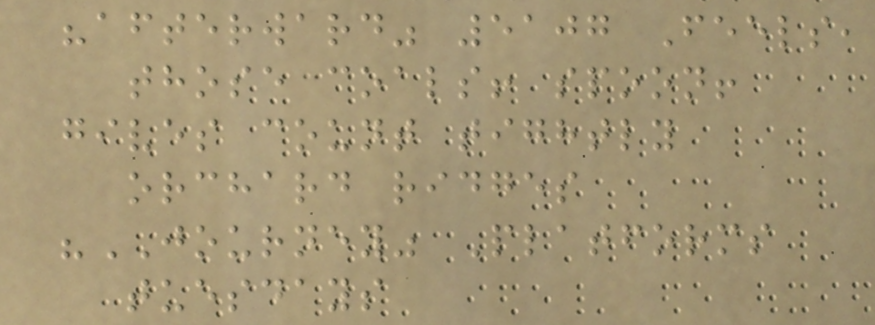"afterward" 5107 Feels,
those coals! spoon!
gives count tightly
orchard ridges
"JOURNEY" Platforms
tuesdays
